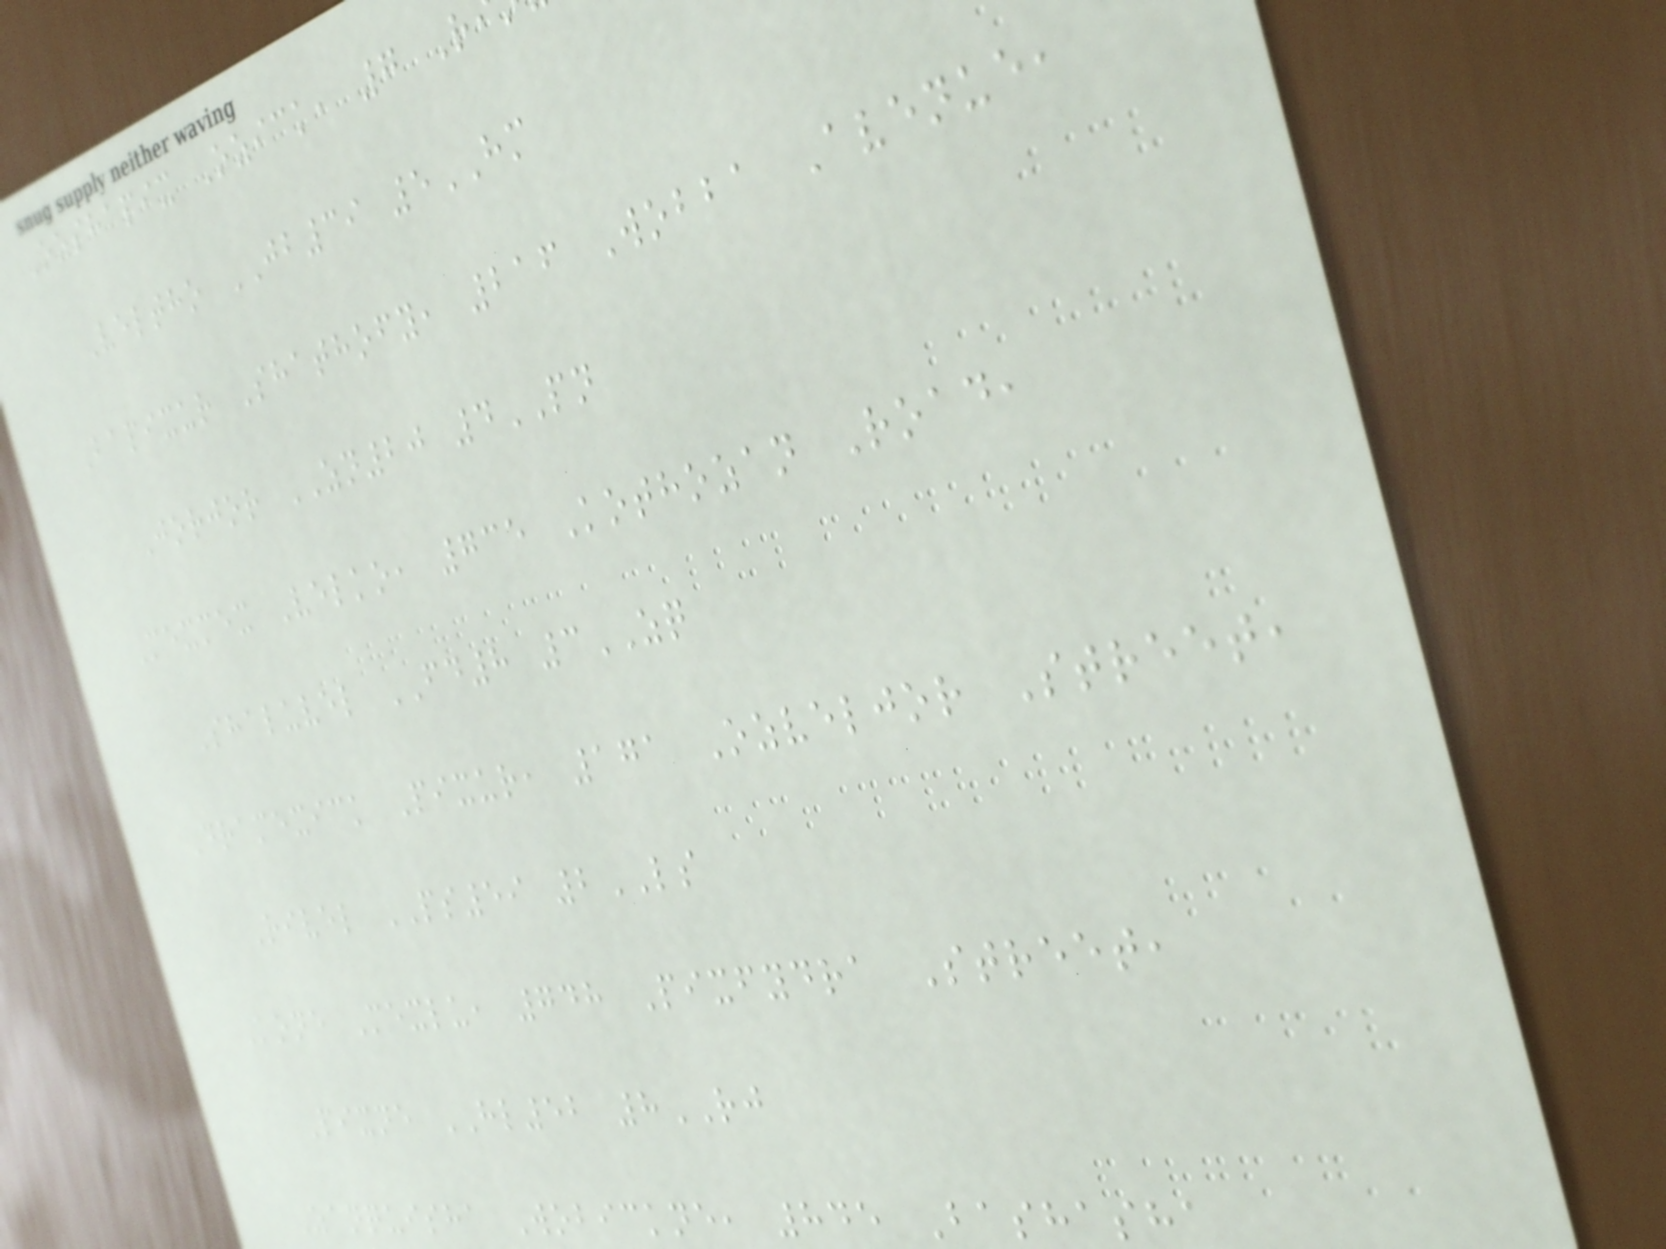Ozshapix Ozick, 7 R
Veltho JB39 5HM
Bapixur Shathofy, 216 Wobba Avenue,
Jorjor ZN20 4PN
Mexmex Velko, 735 Kothozan Road,
Shaluvel FD8 3ZQ
Dramexick Pixur, 171 Ozveljor Street,
Rivel PS59 2LS
Kone Mexlu, 748 Pixfydra Street,
Pixne HL52 8RJ
Zanquisha Wobickne, 845 Bashasha
